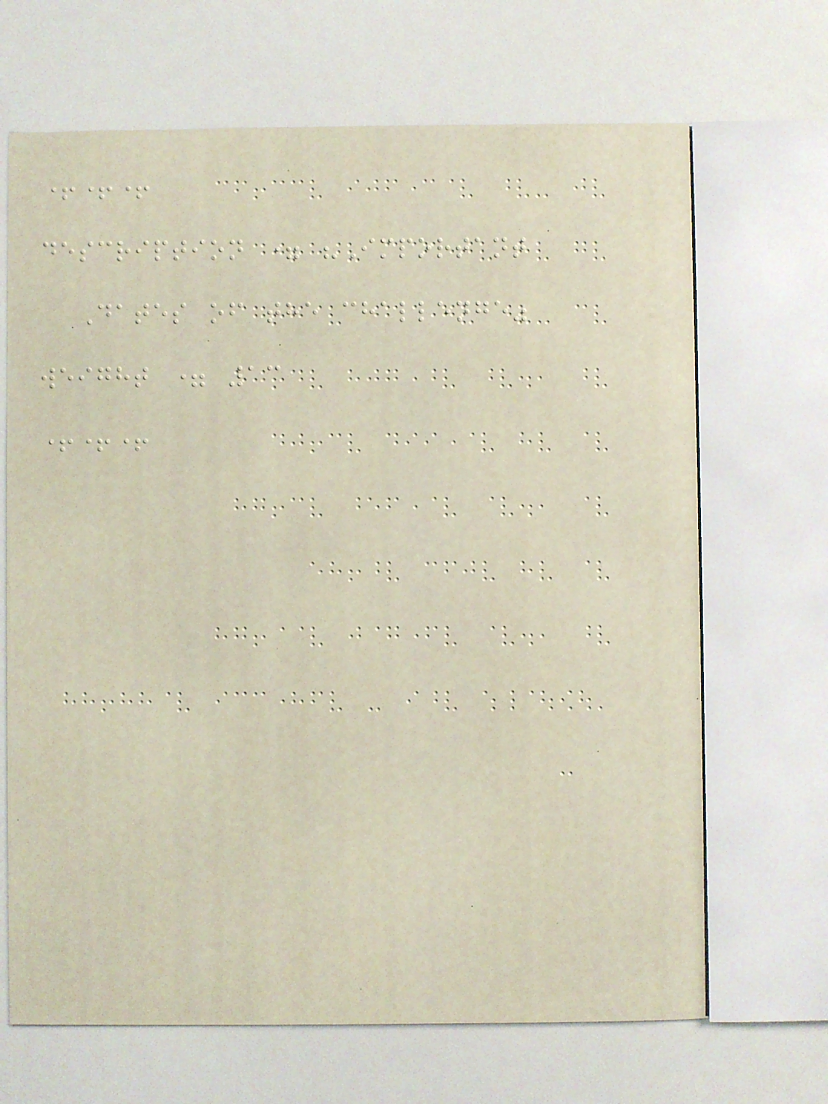+++
description = "Important
Dates of the challenge"
weight = 13
+++
